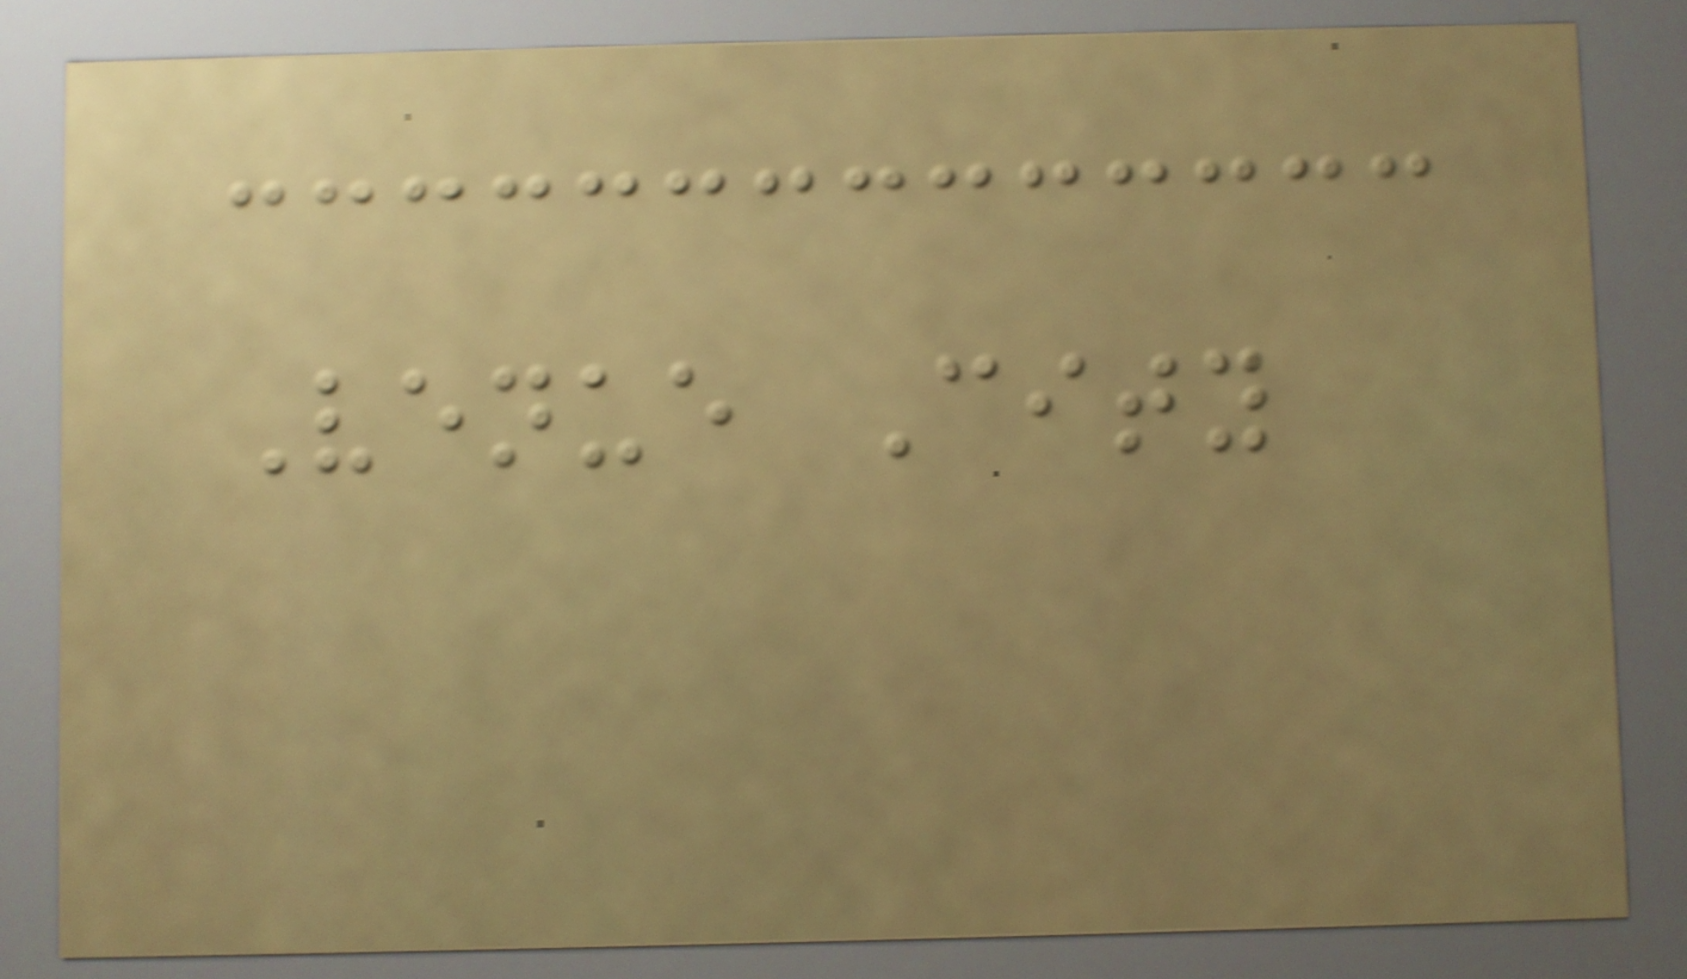Venue City
